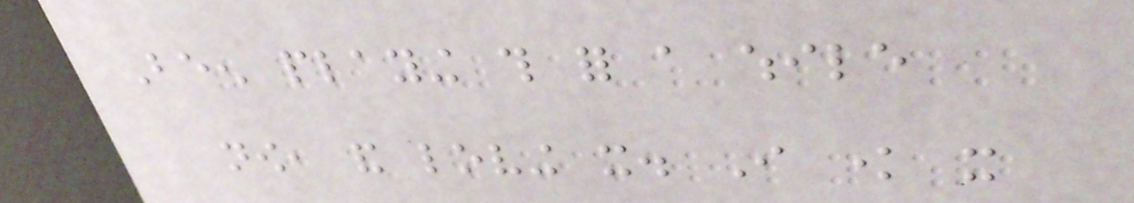Been playing this for a while
now, and loving it. I know it
